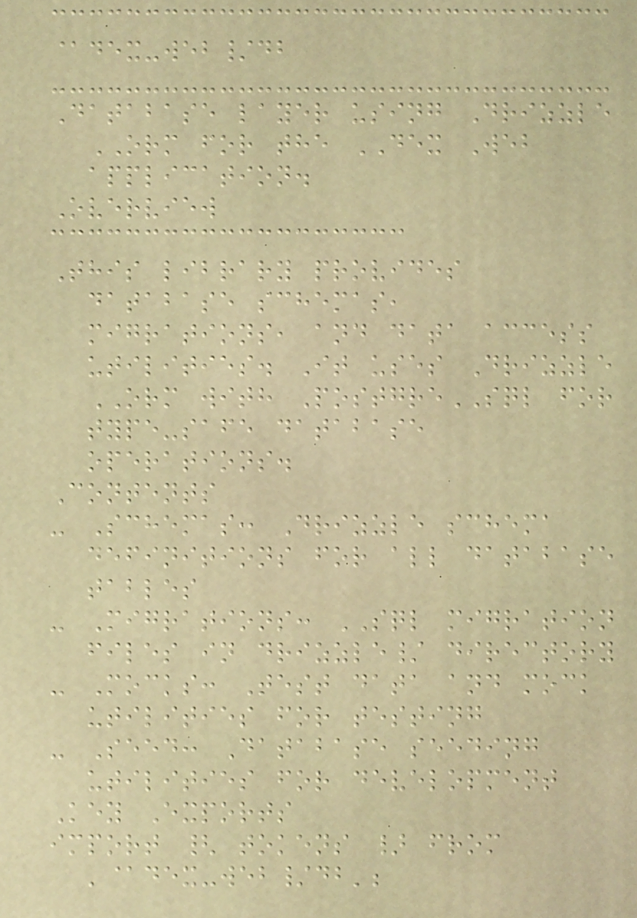@dex-web/db
Database layer using Drizzle
ORM for the DEX Web
application.
Overview
This library provides
database schemas,
migrations, and data access
utilities. It uses Drizzle
ORM with PostgreSQL for
type-safe database
operations.
Contents
- Schemas: Drizzle schema
definitions for all database
tables
- Migrations: SQL migration
files in drizzle/ directory
- Mocks: Test data and mock
utilities for testing
- Seed: Database seeding
utilities for development
Key Exports
import { tokens } from
'@dex-web/db';
